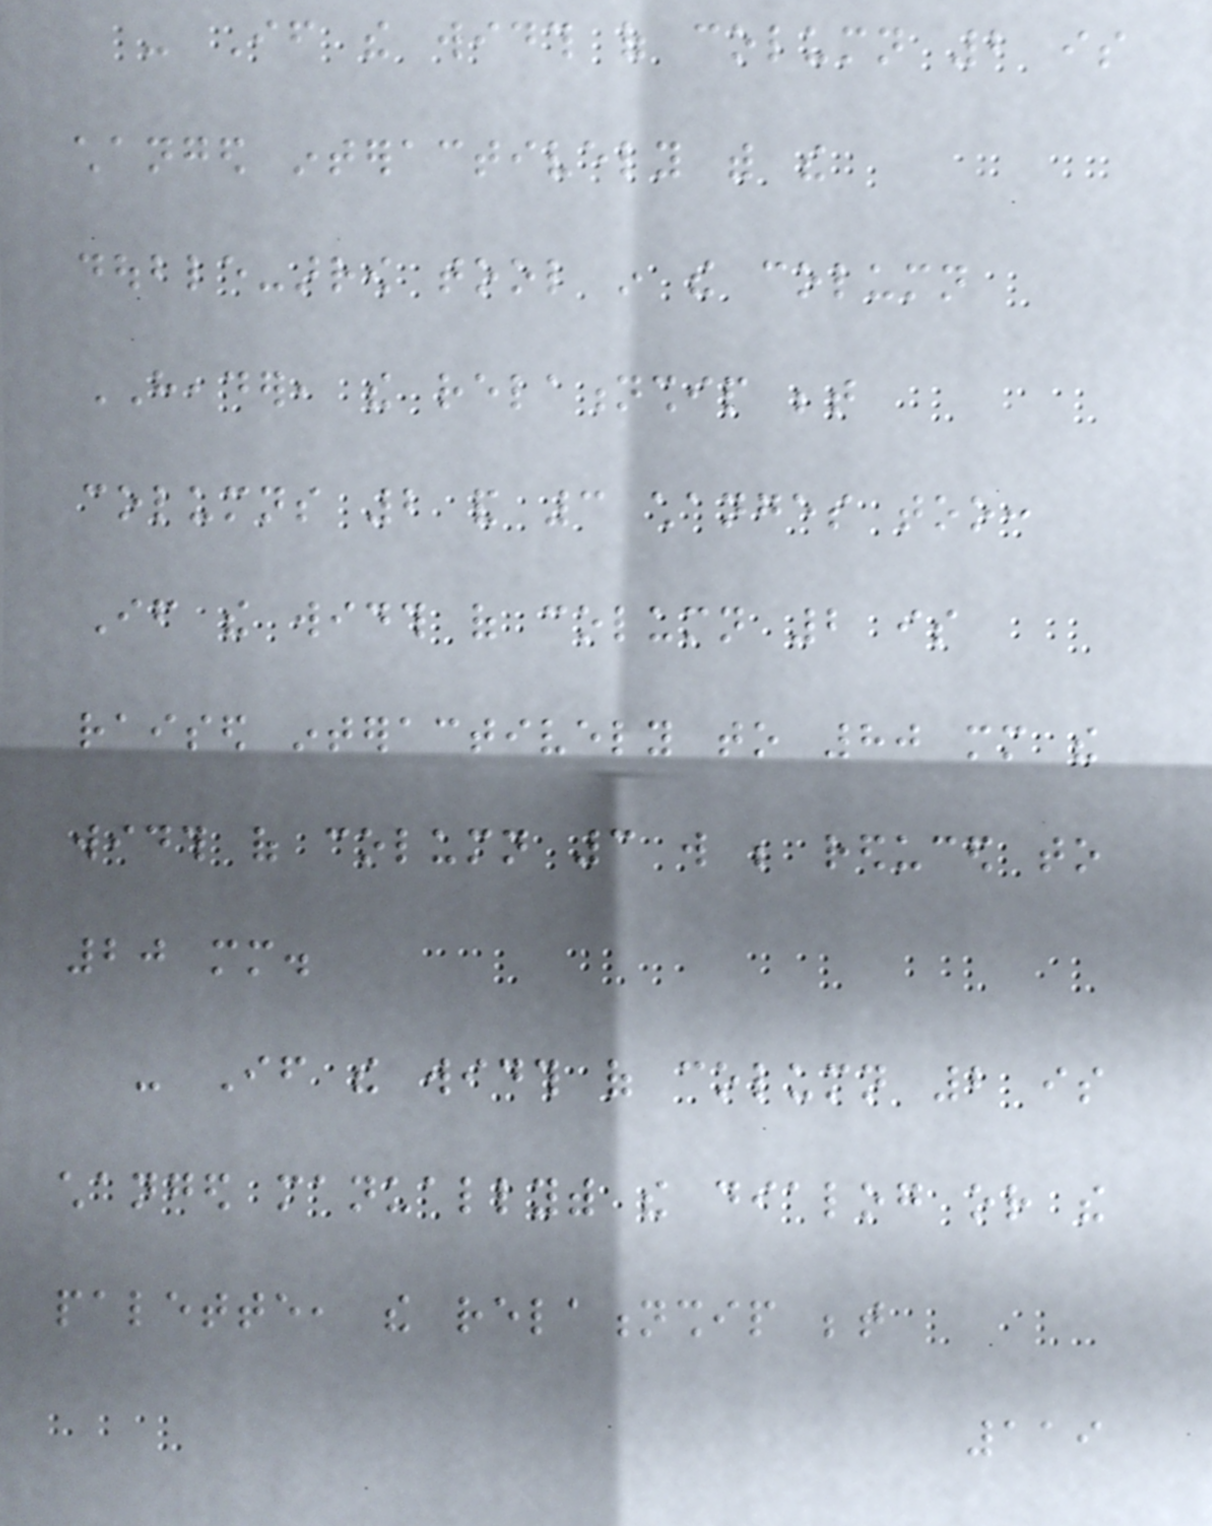- If the width of column 2 is
changed interactively with the
double-arrow tool in the column
HEADER, the relationship between
columns 2 and 3 changes too:
If the width of column 2 is
raised interactively to 80 mm the
width of column 3 will be reduced to
20 mm.
- If the width of column 2 is
changed manuallywith the dialog or the
palette, the relationship between
119
